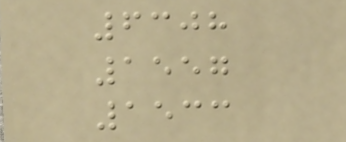6308
1557
1533
